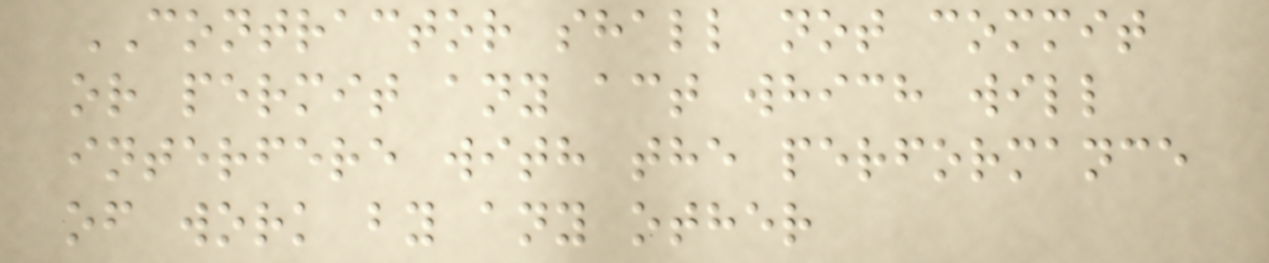CONTRACTOR shall not commit
or permit any act which will
interfere with the performance
of work by any other
